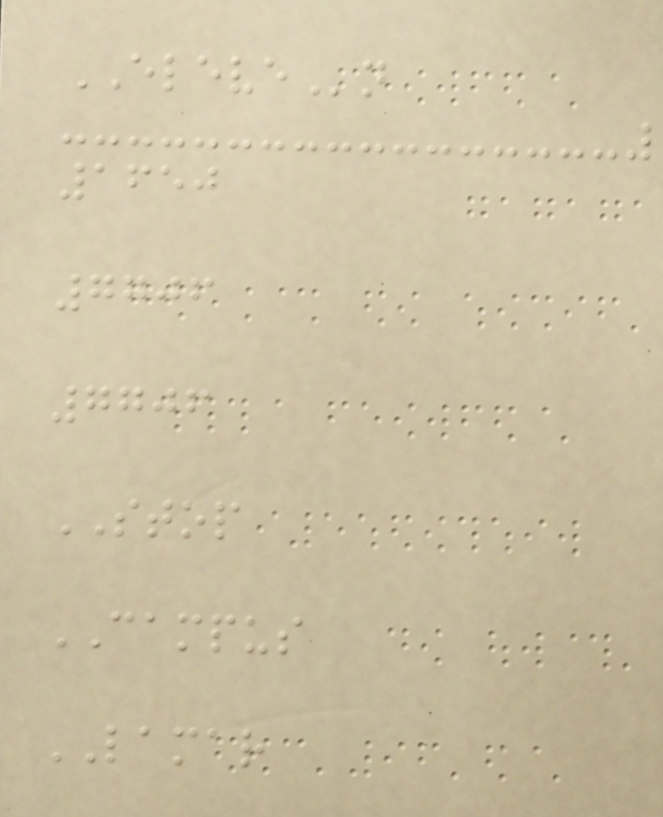ELEVEn
1650
7706
7706
STOP
CAMPUS
LAMAR
